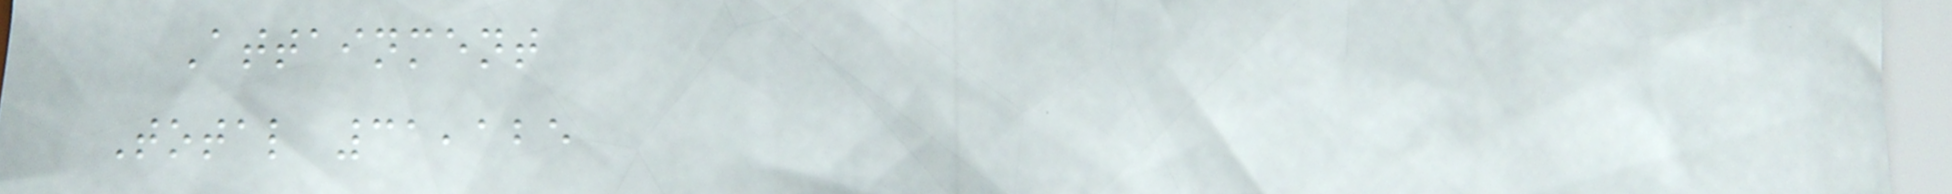Attainment
Total 31,125
